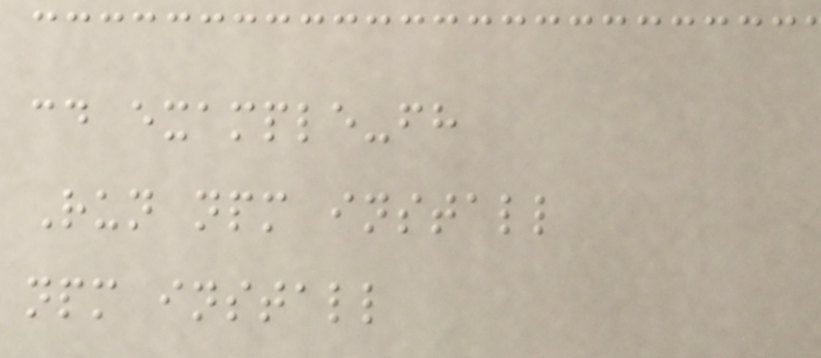cd example-fh
Run npm install
npm install
